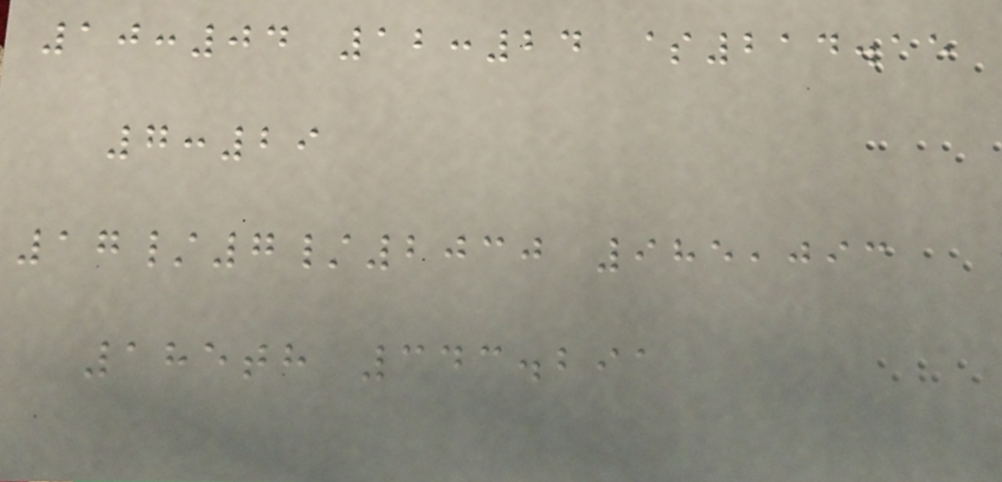10:04 12:24 $214.15
7:29
17/7/2030 985,093
185th 343.291
